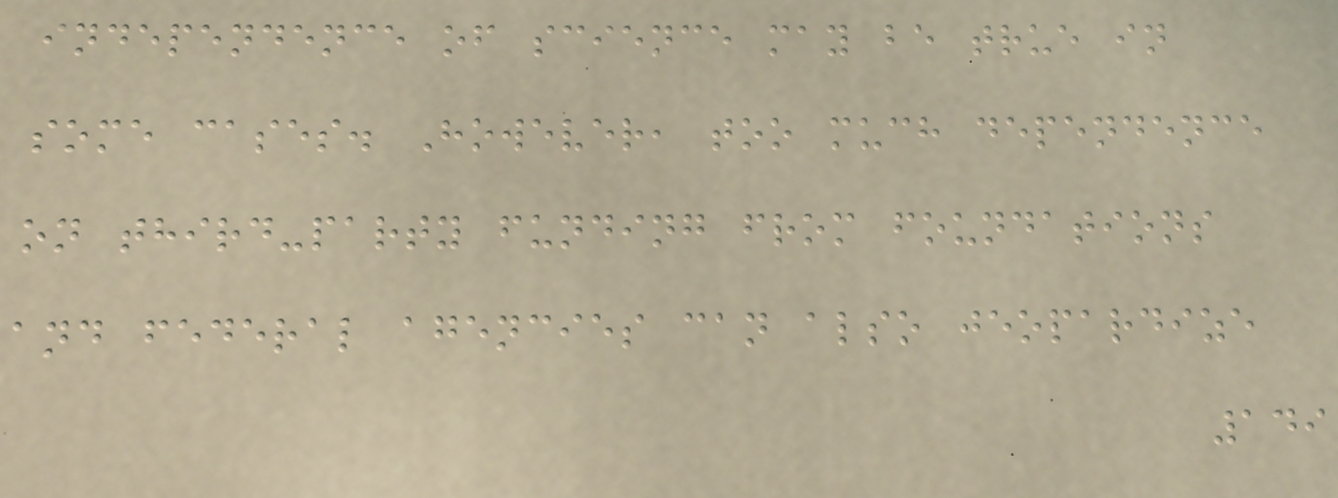independence of science may be true in
some cases. However, too much dependence
on third-party funding from foundations
and federal agencies can also jeopardize
149
